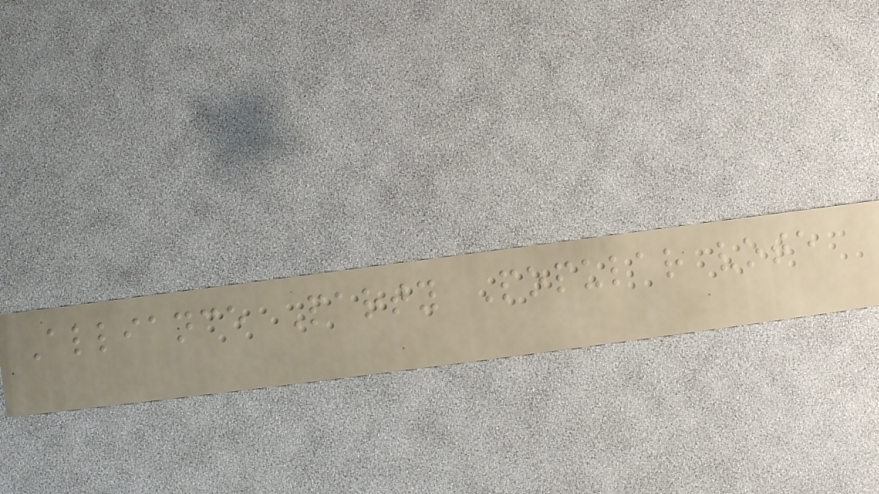Alliance Party Popular vote
